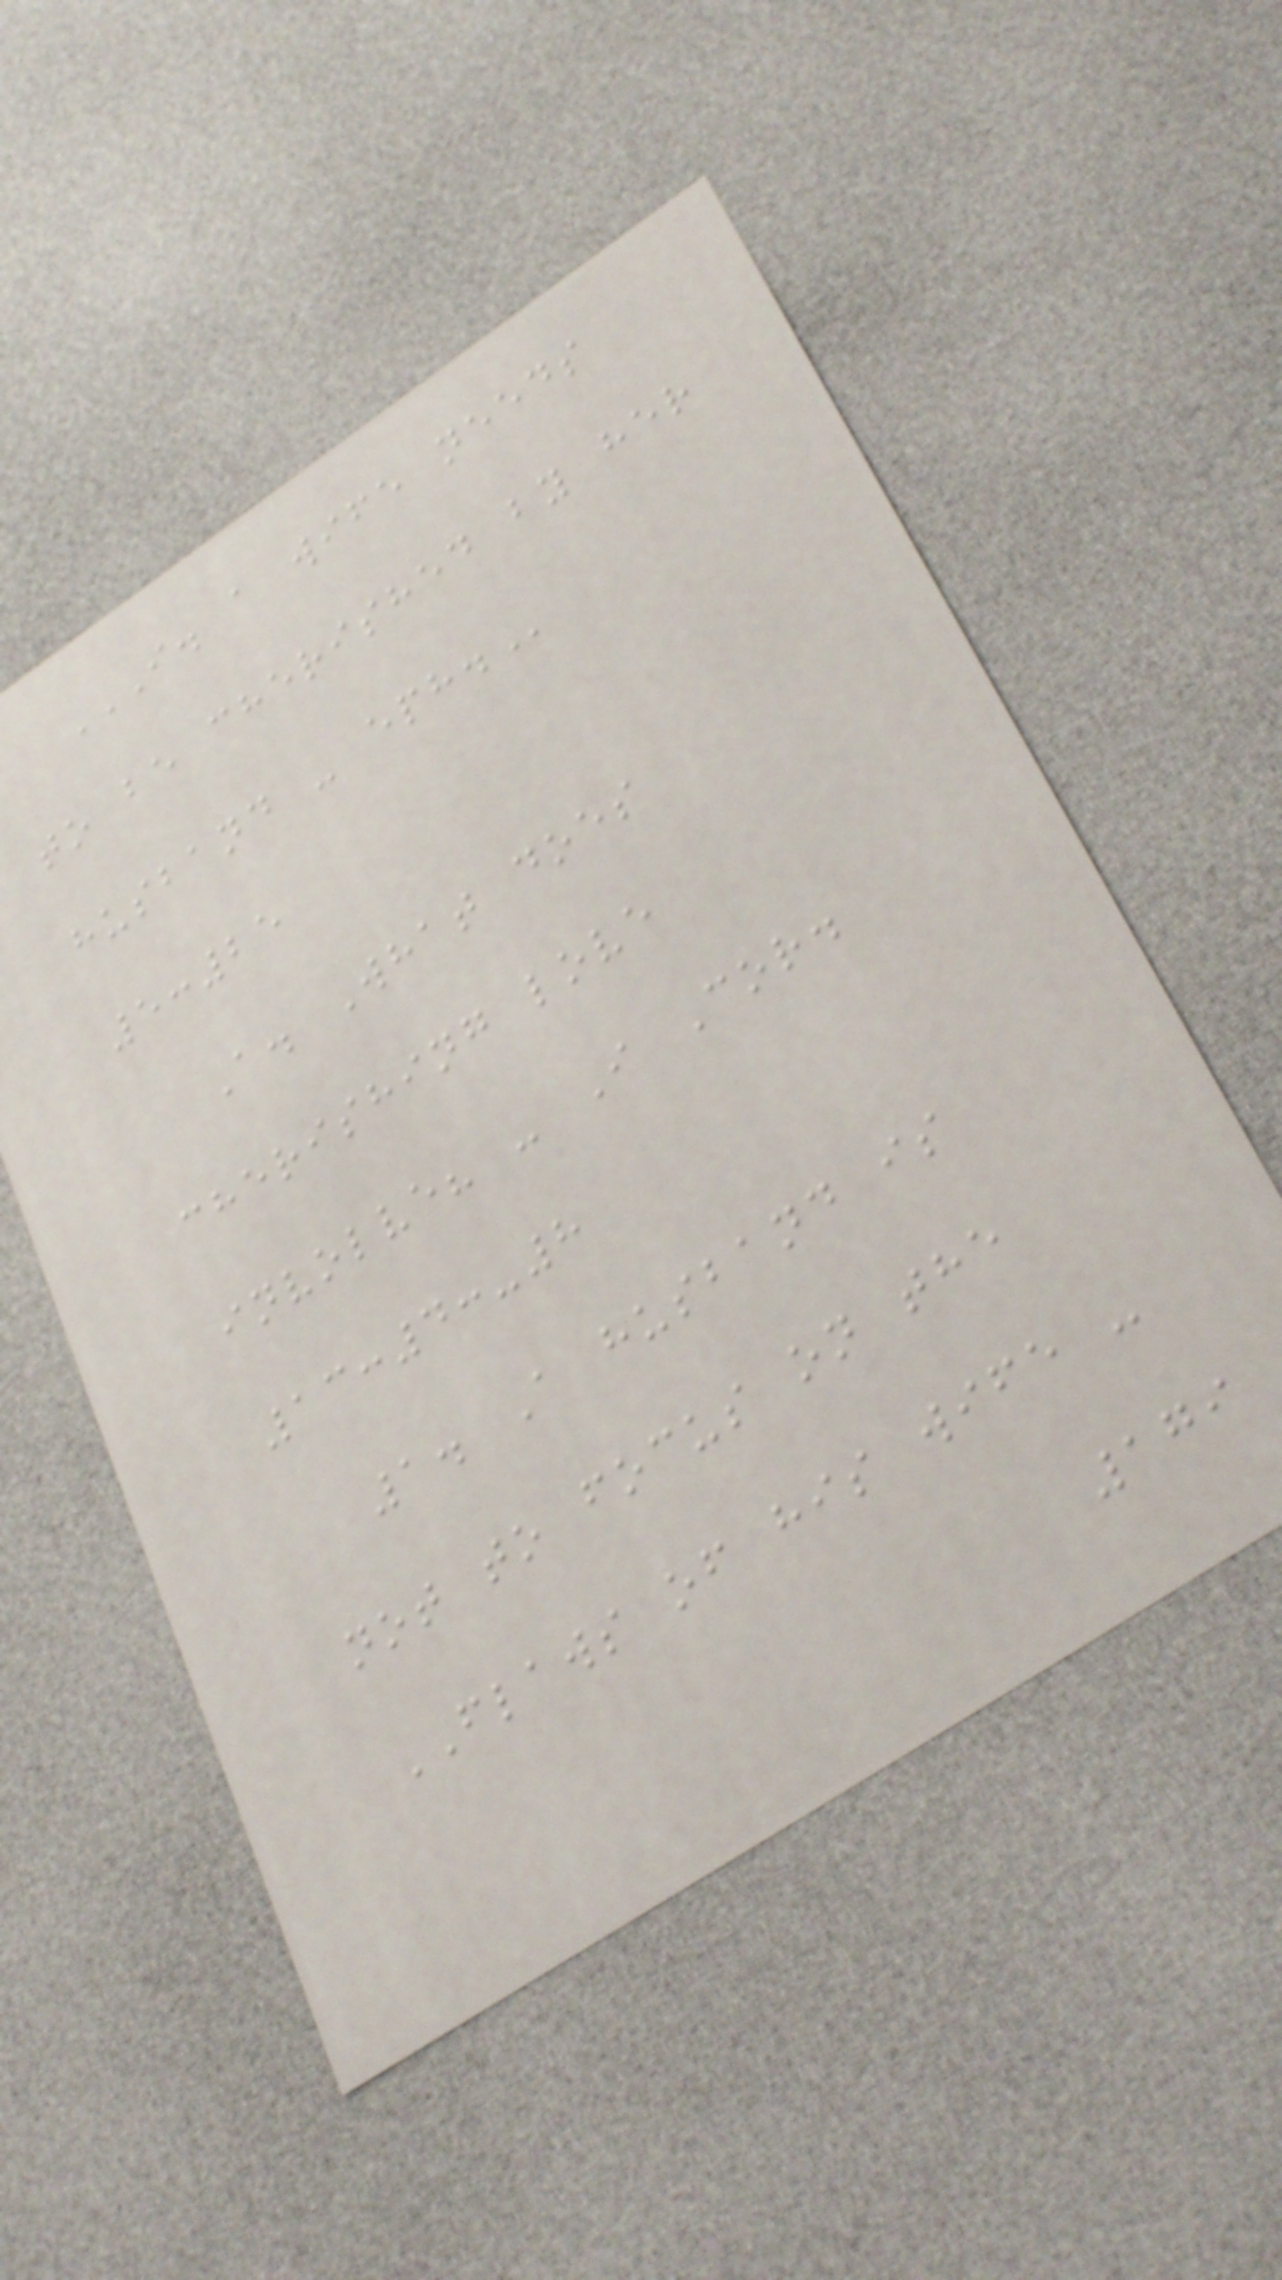I. A WIFE NEEDS
TO BE CHERISHED BY HER
HUSBAND - EPH.
5:25
A. What does
cherishing love
involve? - I Cor.
13:4:-8
1. A husband is
not to focus on the
FLAWS of his wife -
179
